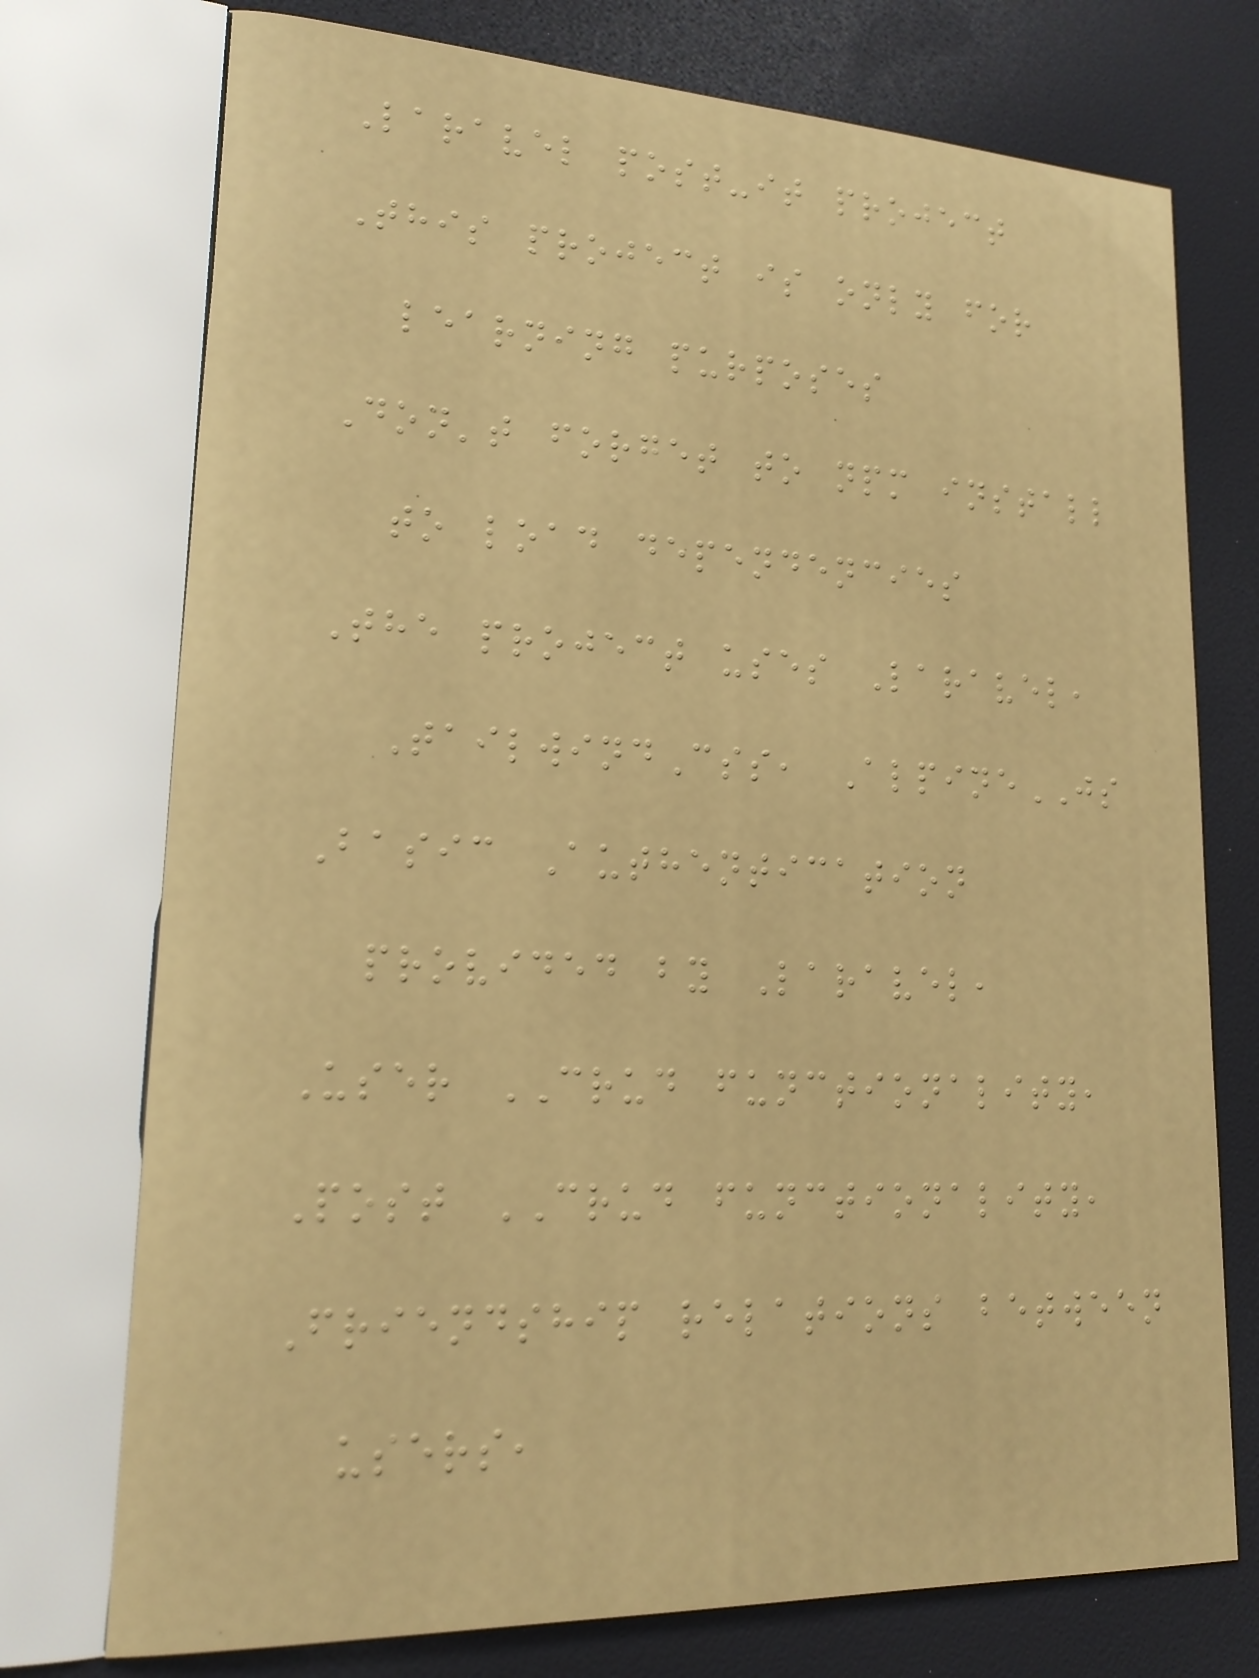Laravel post-it project
This project is only for
learning purposes
Don't forget to npm install
to load dependencies
The project uses Laravel,
TailwindCss, AlpineJS
Basic Authentication
provided by Laravel,
User CRUD functionality,
Post CRUD functionality,
Friendship relations between
users,
